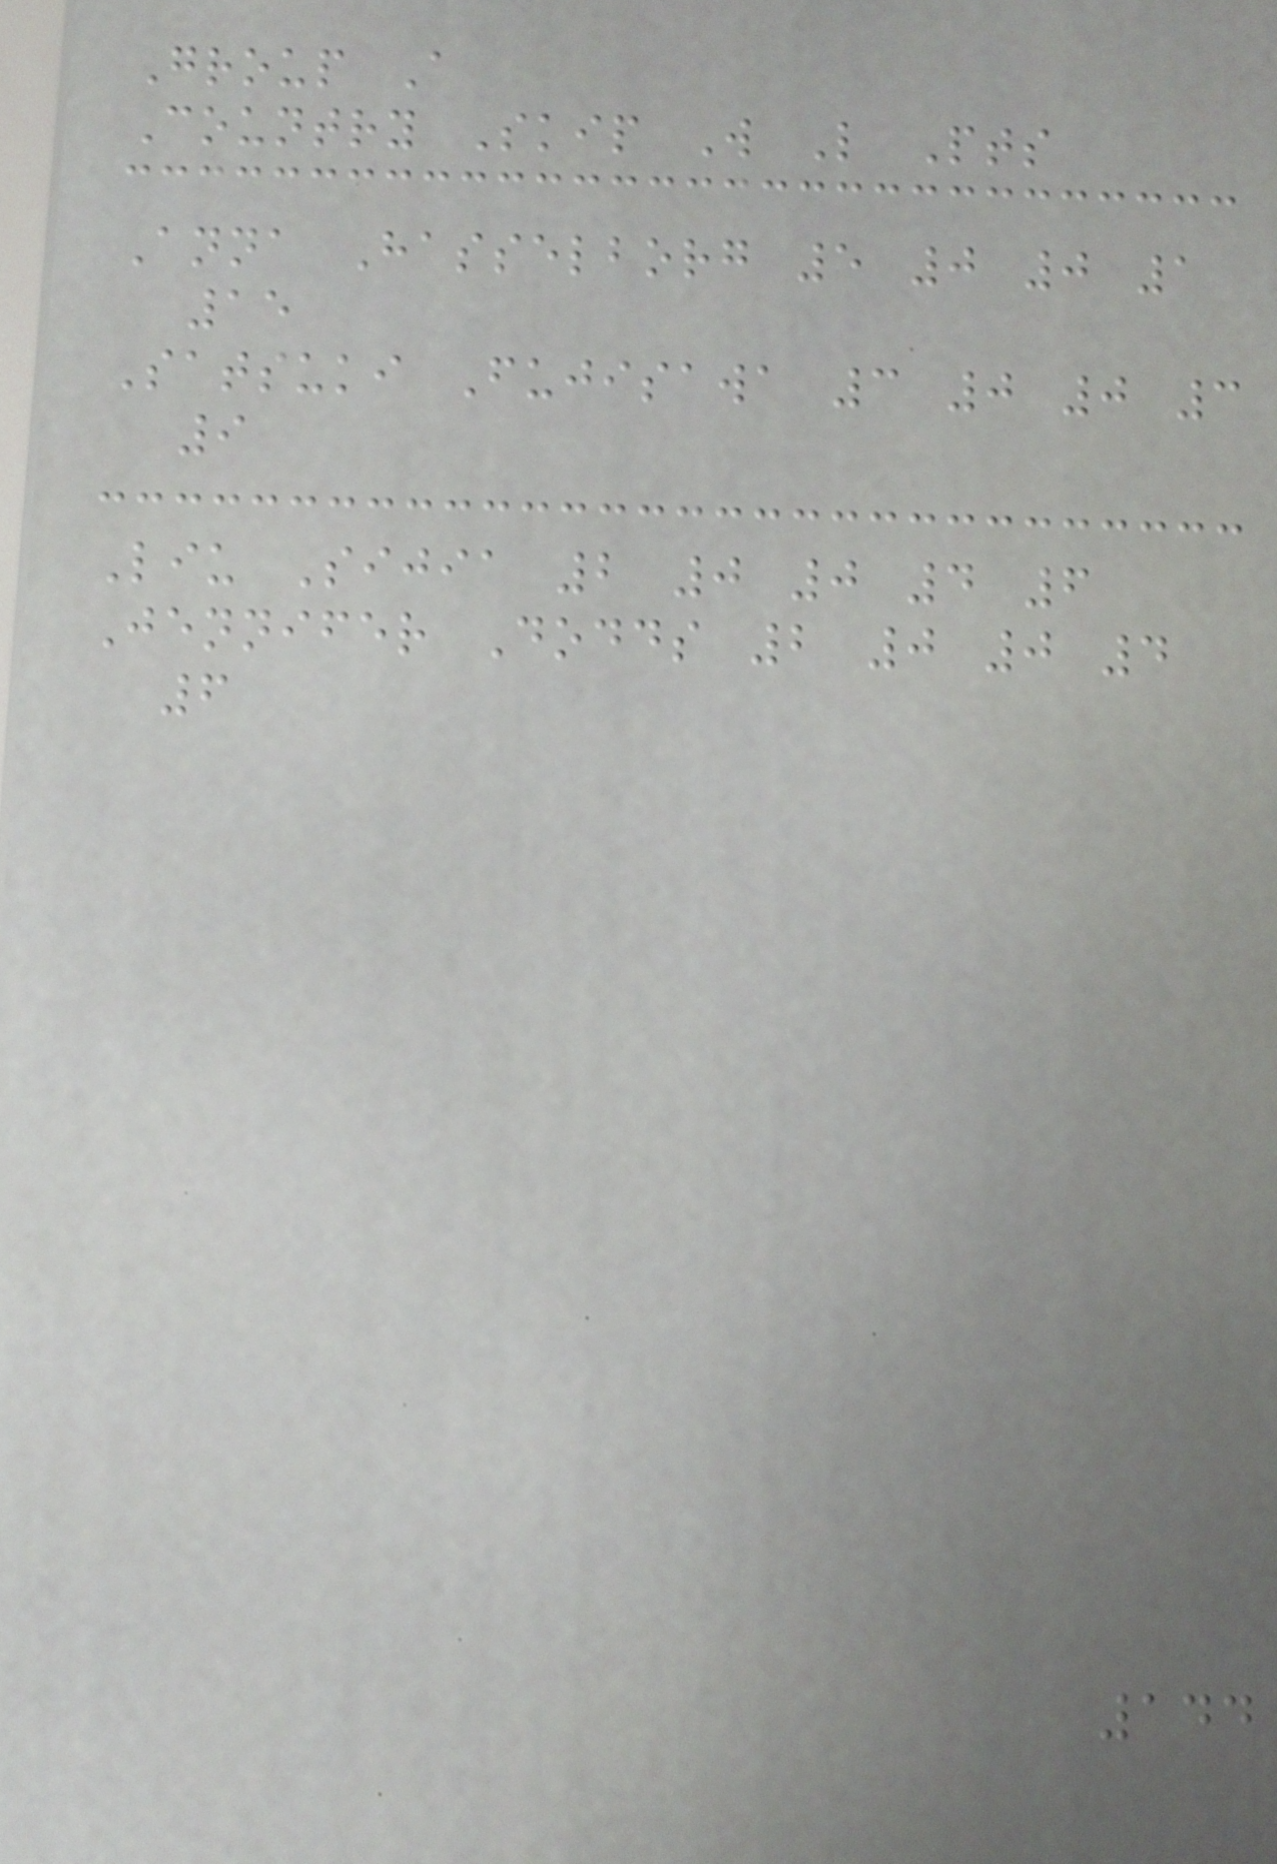Group A
Country Skip W L Pts
Anna Hasselborg 5 0 0 1
15
Satsuki Fujisawa 3 0 0 3
9
Liu Sijia 2 0 0 4 6
Jennifer Dodds 2 0 0 4
6
144
